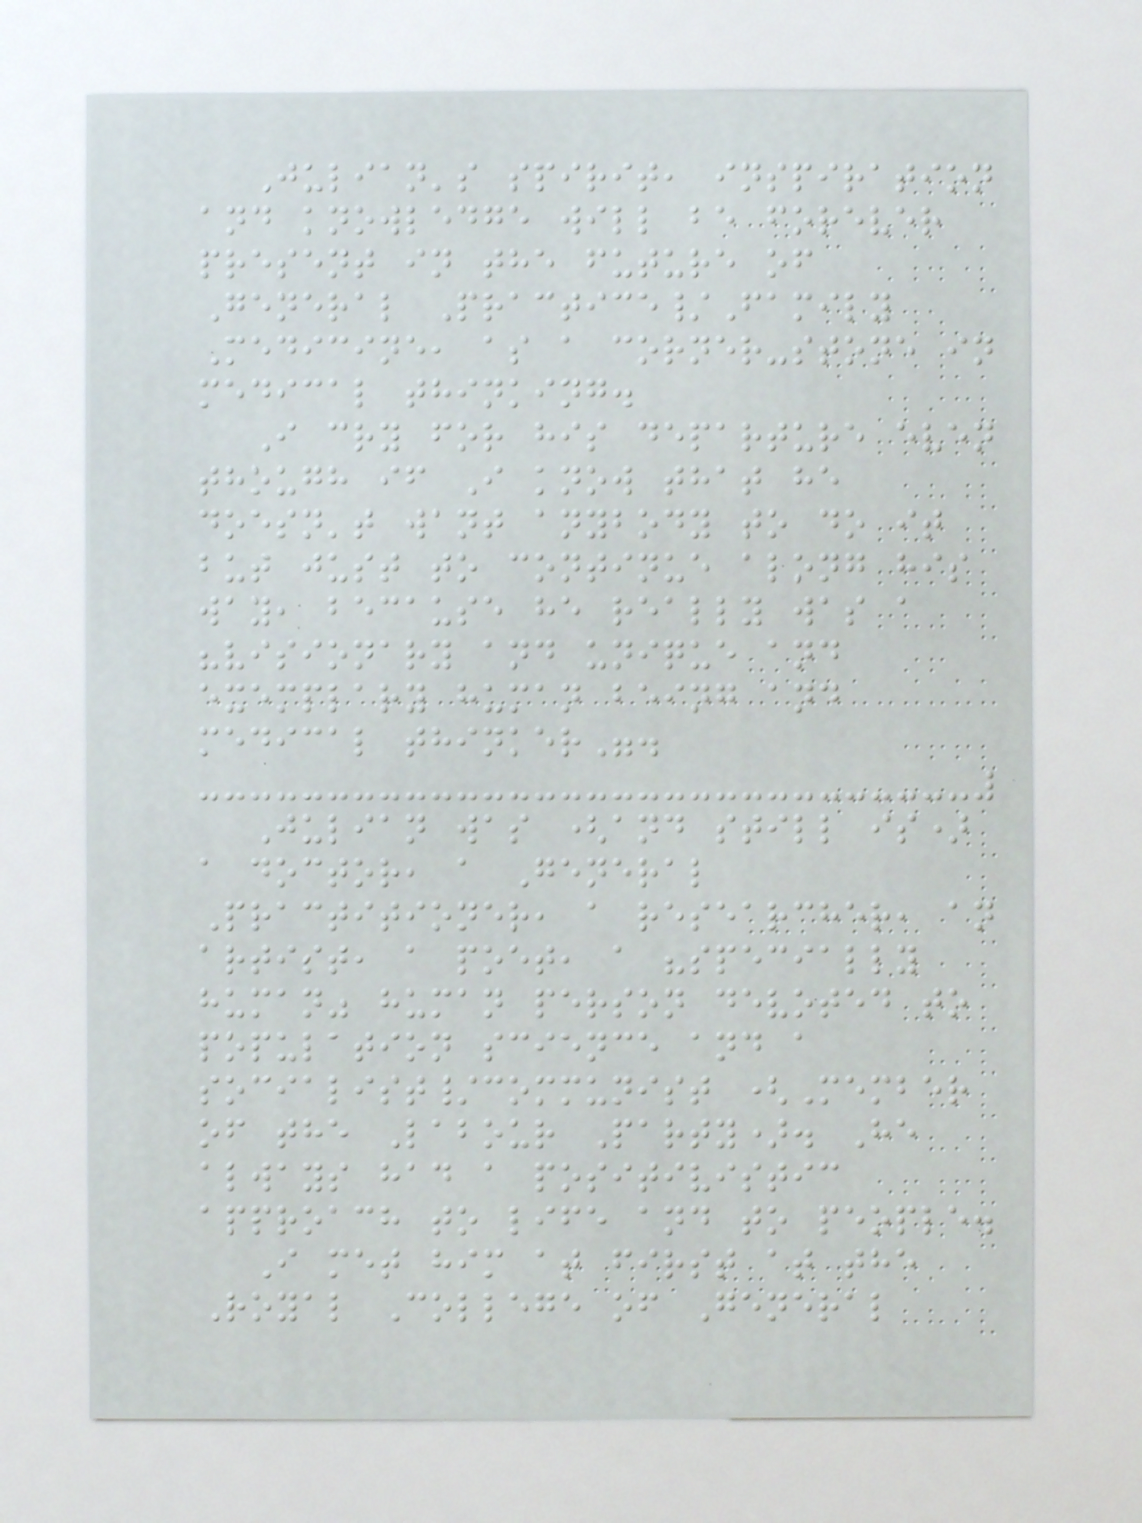Julian's spirit, inspiration
and knowledge will be forever
present in the future of
General Practice/Family
Medicine, as a corner-stone in
medical thinking.
I cry for his departure even
though if I know that he
doesn't want anybody to do it
but just to continue along his
way, because he really was a
"visionary and unique and
exemplary human being and
medical thinker".
Julian was (and still is)
a doctor, a General
Practitioner, a researcher, an
artist, a poet, a "specially
human" human person devoted to
population science and a
socialist/communist (Member
of the Labour Party). He
always had a positivistic
approach to life and to people.
I met him at first at the
Royal College of General
